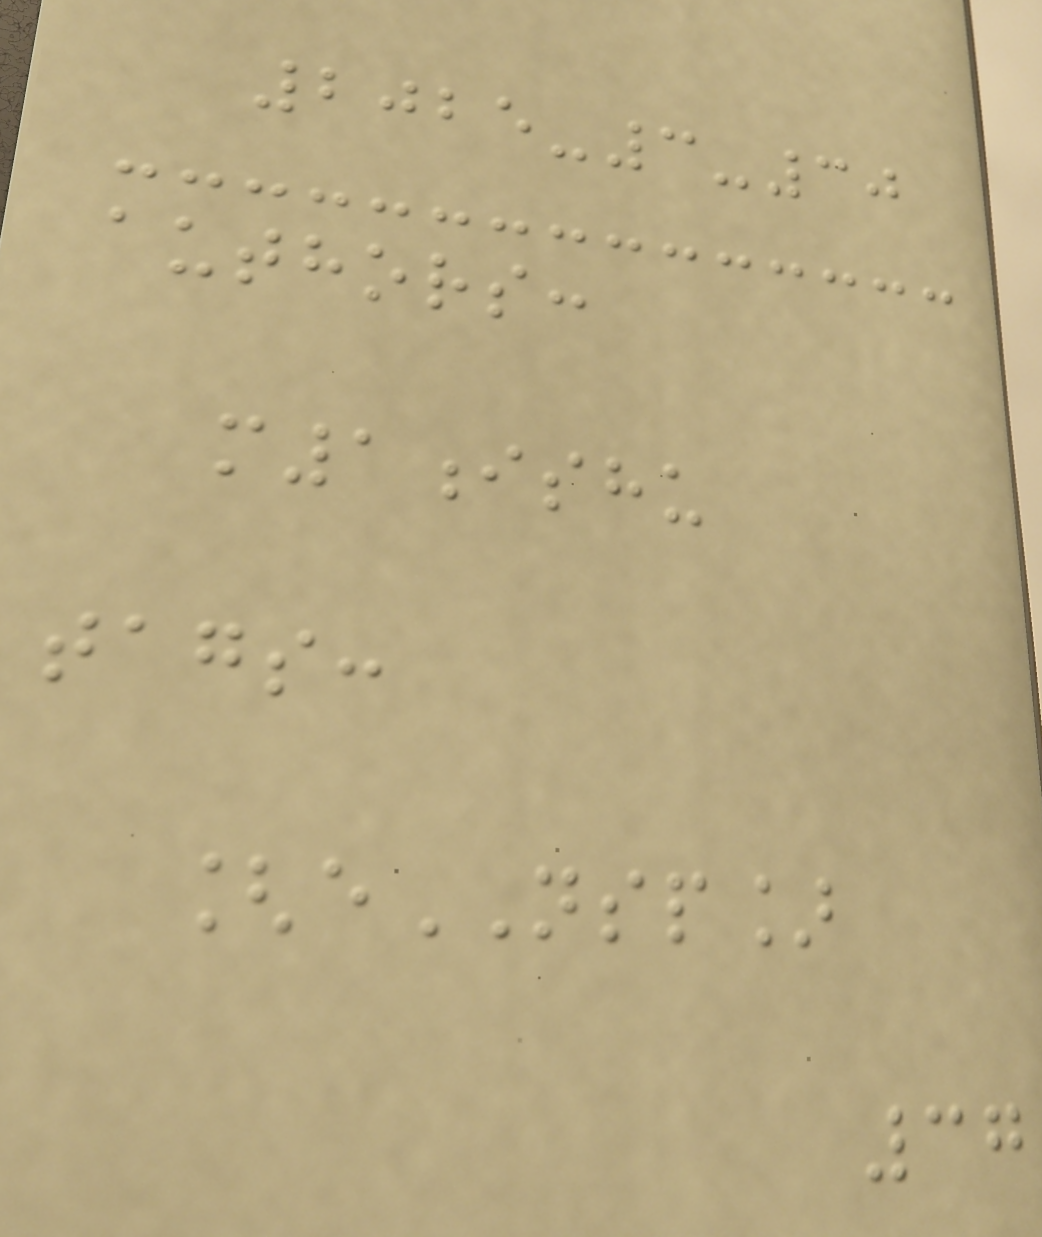2025-3-30
authors:
m1ishu
tags:
[eNSP]
37
